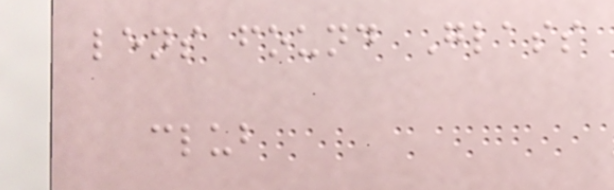lens found Glass
club
